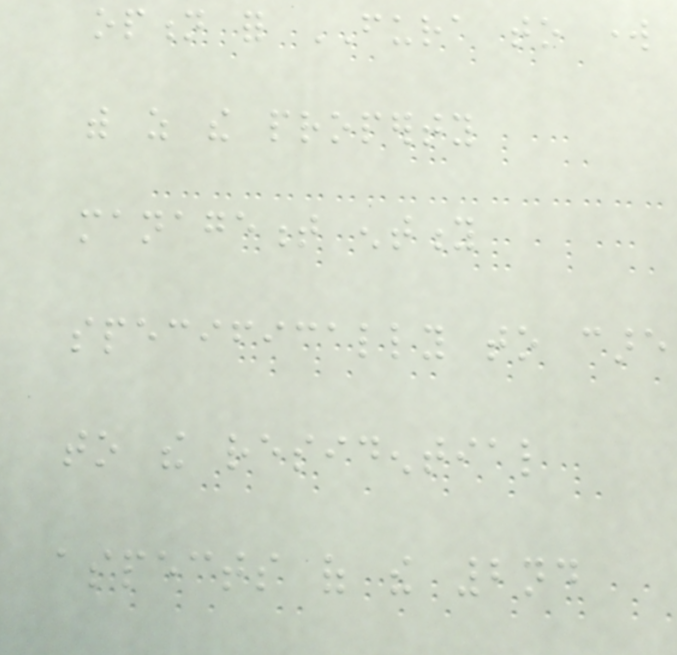option for FURA to work
with as the property
management entity
specifically to care
to the residential
aspects of the 2nd
